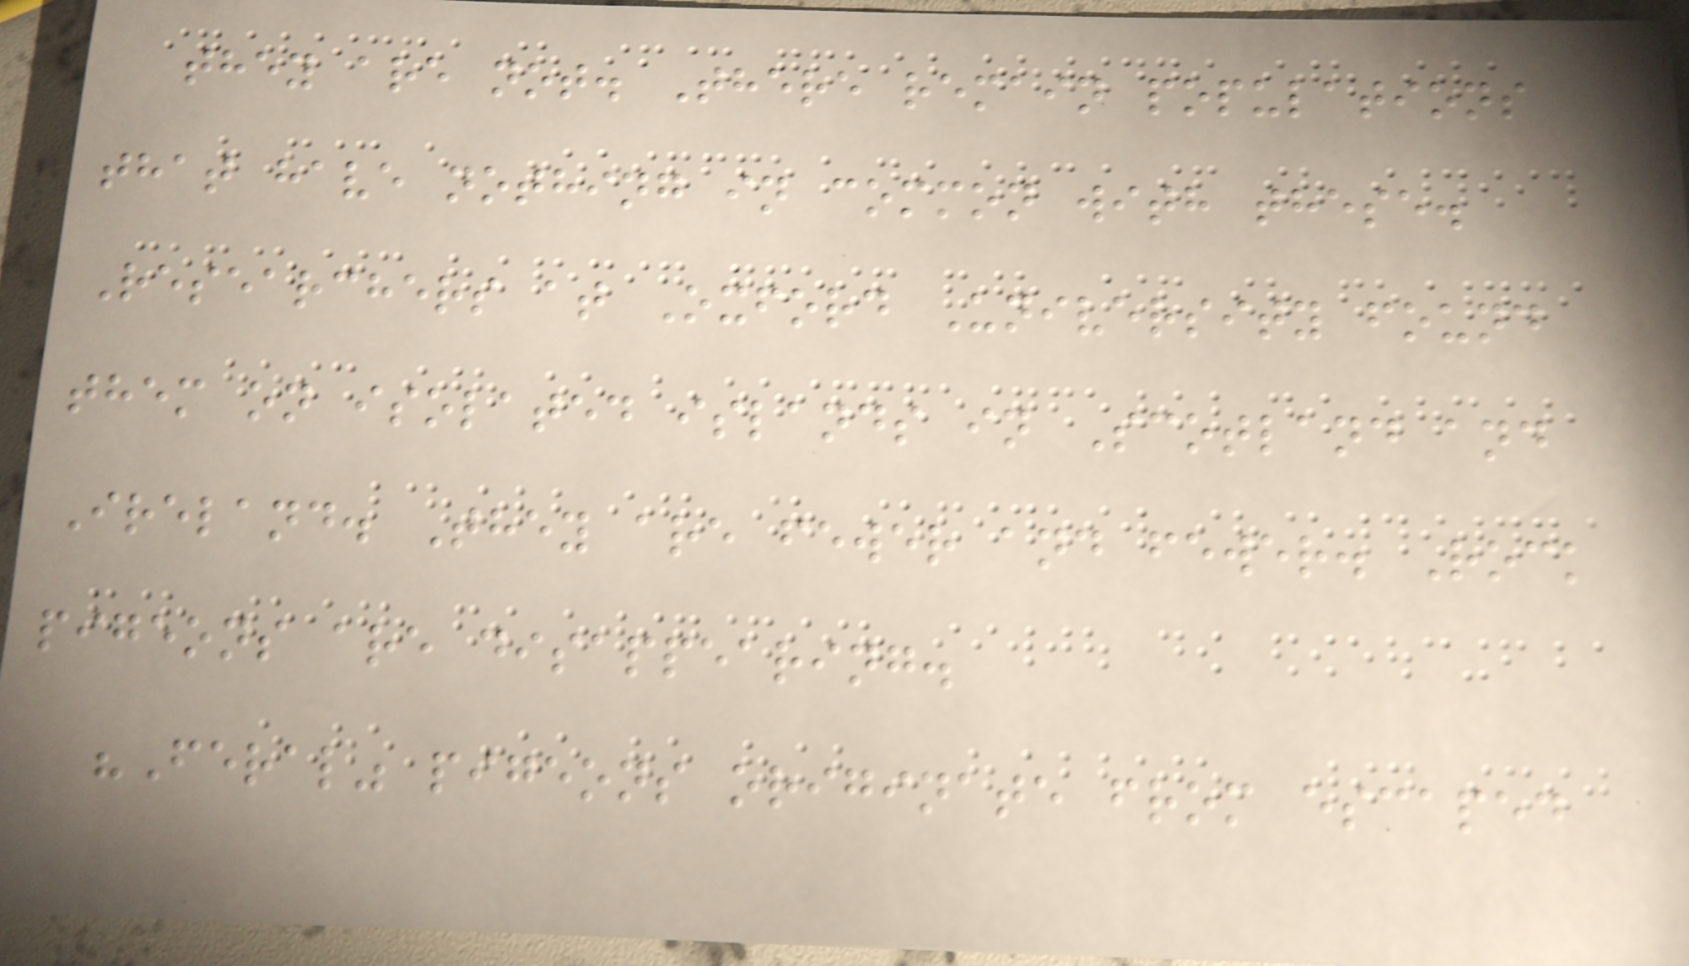they are not. There remain populations
that have nothing in common with these.
Researchers at Oxford University found
them on isolated islands in Scotland and
Ireland. They are fewer and fewer. Rock
pigeons are disappearing.
"Feral" pigeons originate from escaped
